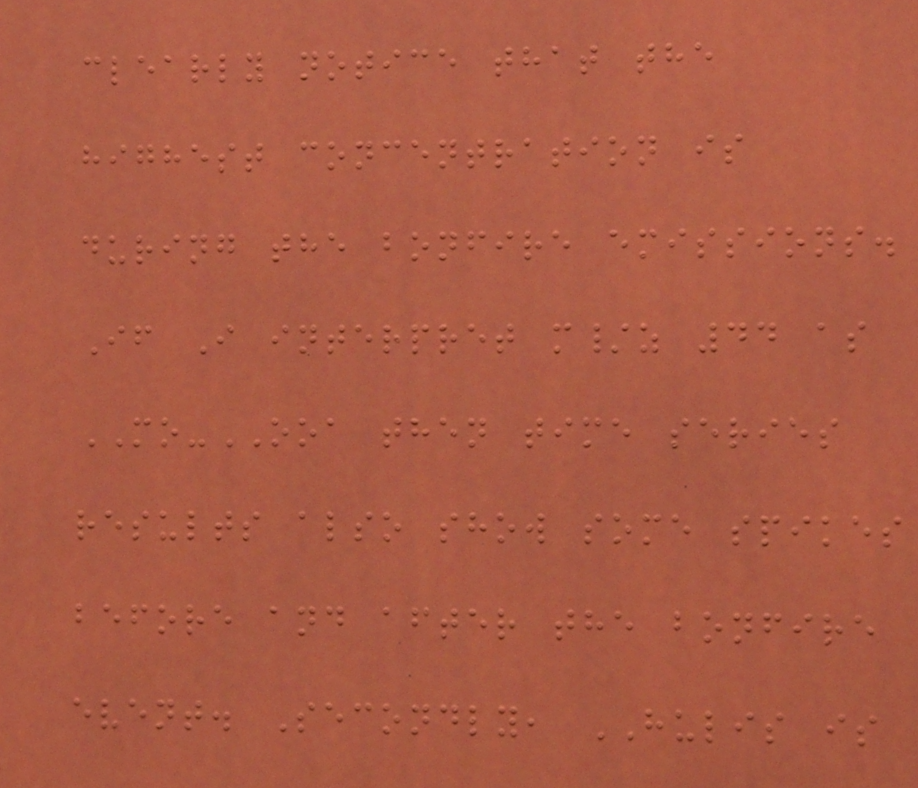clearly notice that the
highest concentration is
during the bonfire emissions.
If I interpret m/z 44 as
MO-OOA then time series
results also show some spikes
before and after the bonfire
event. Secondly, HULIS is
